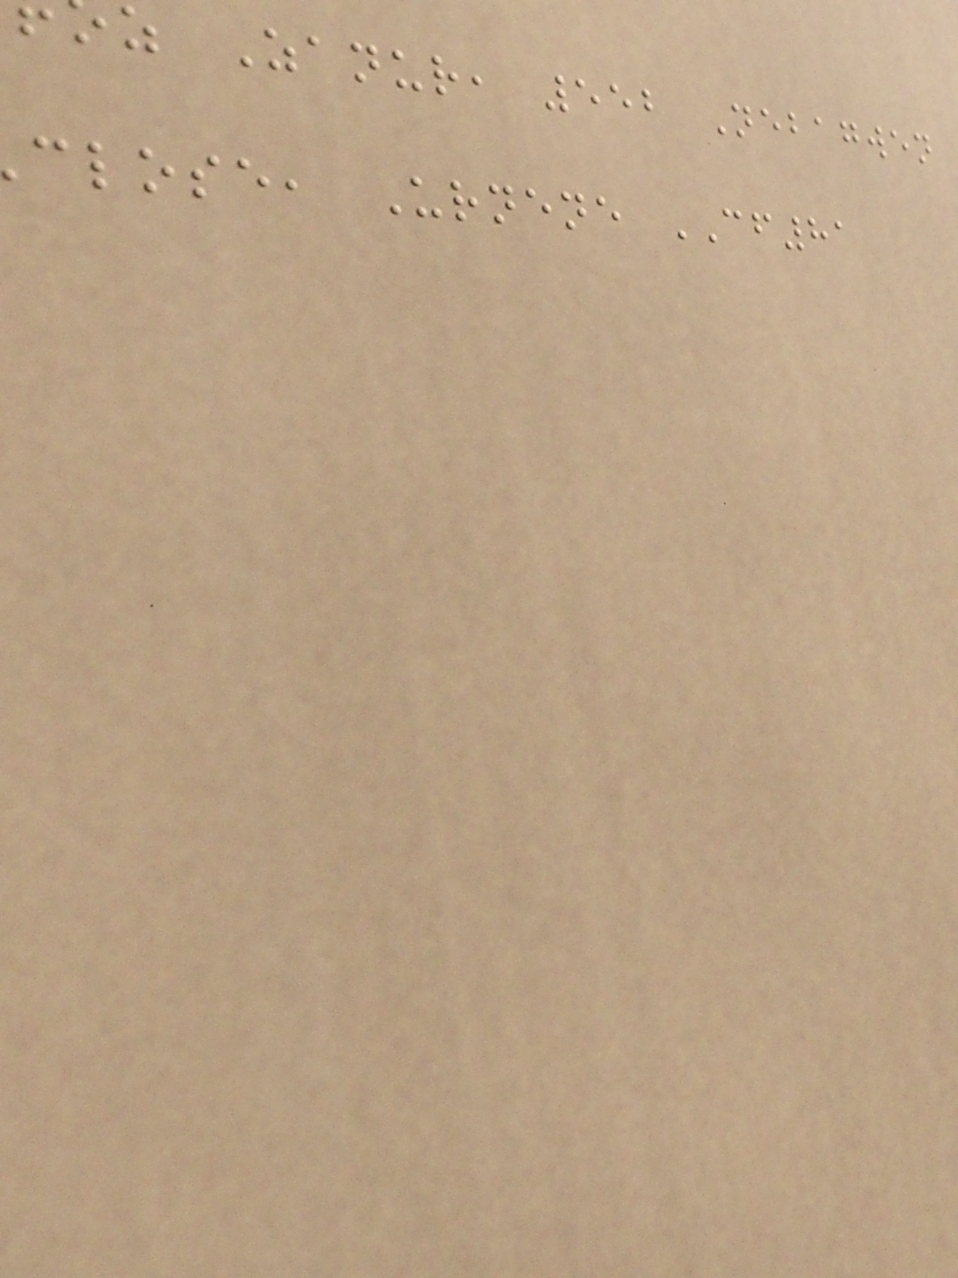z Zanur, 552 Nebagwen
close, Urnene CF81
